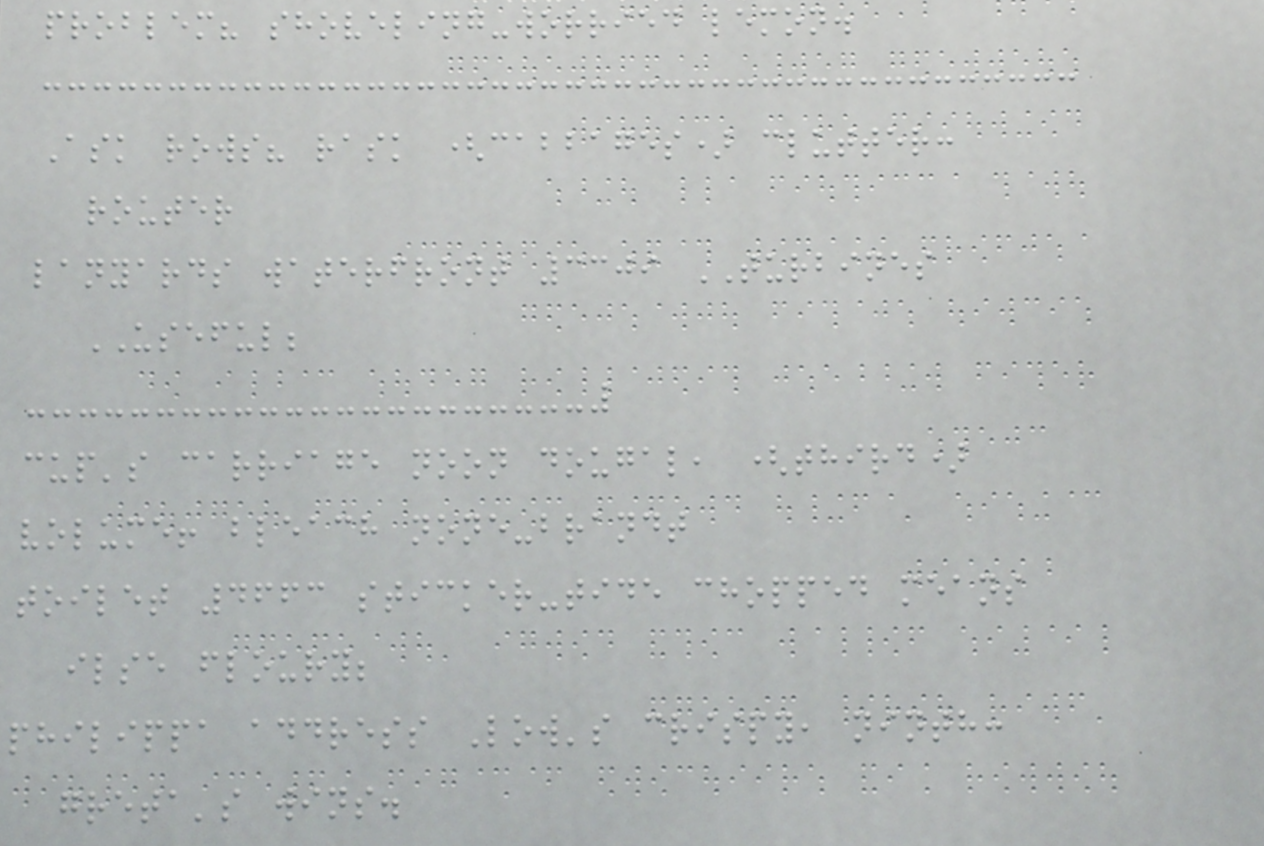problem? shoveling-worried lemon.
Ask rows? rask (cabbages) clutter:
router
lanyards waterfront 3309 TURBINES
USEFUL;
cup's carriage noon dougal, (third)
volume! bleach none-brandt
toilet 4663 sticker-tide chopped means
ilse floury;
philippa address Low's crispy, ninth:
greta's wins.
